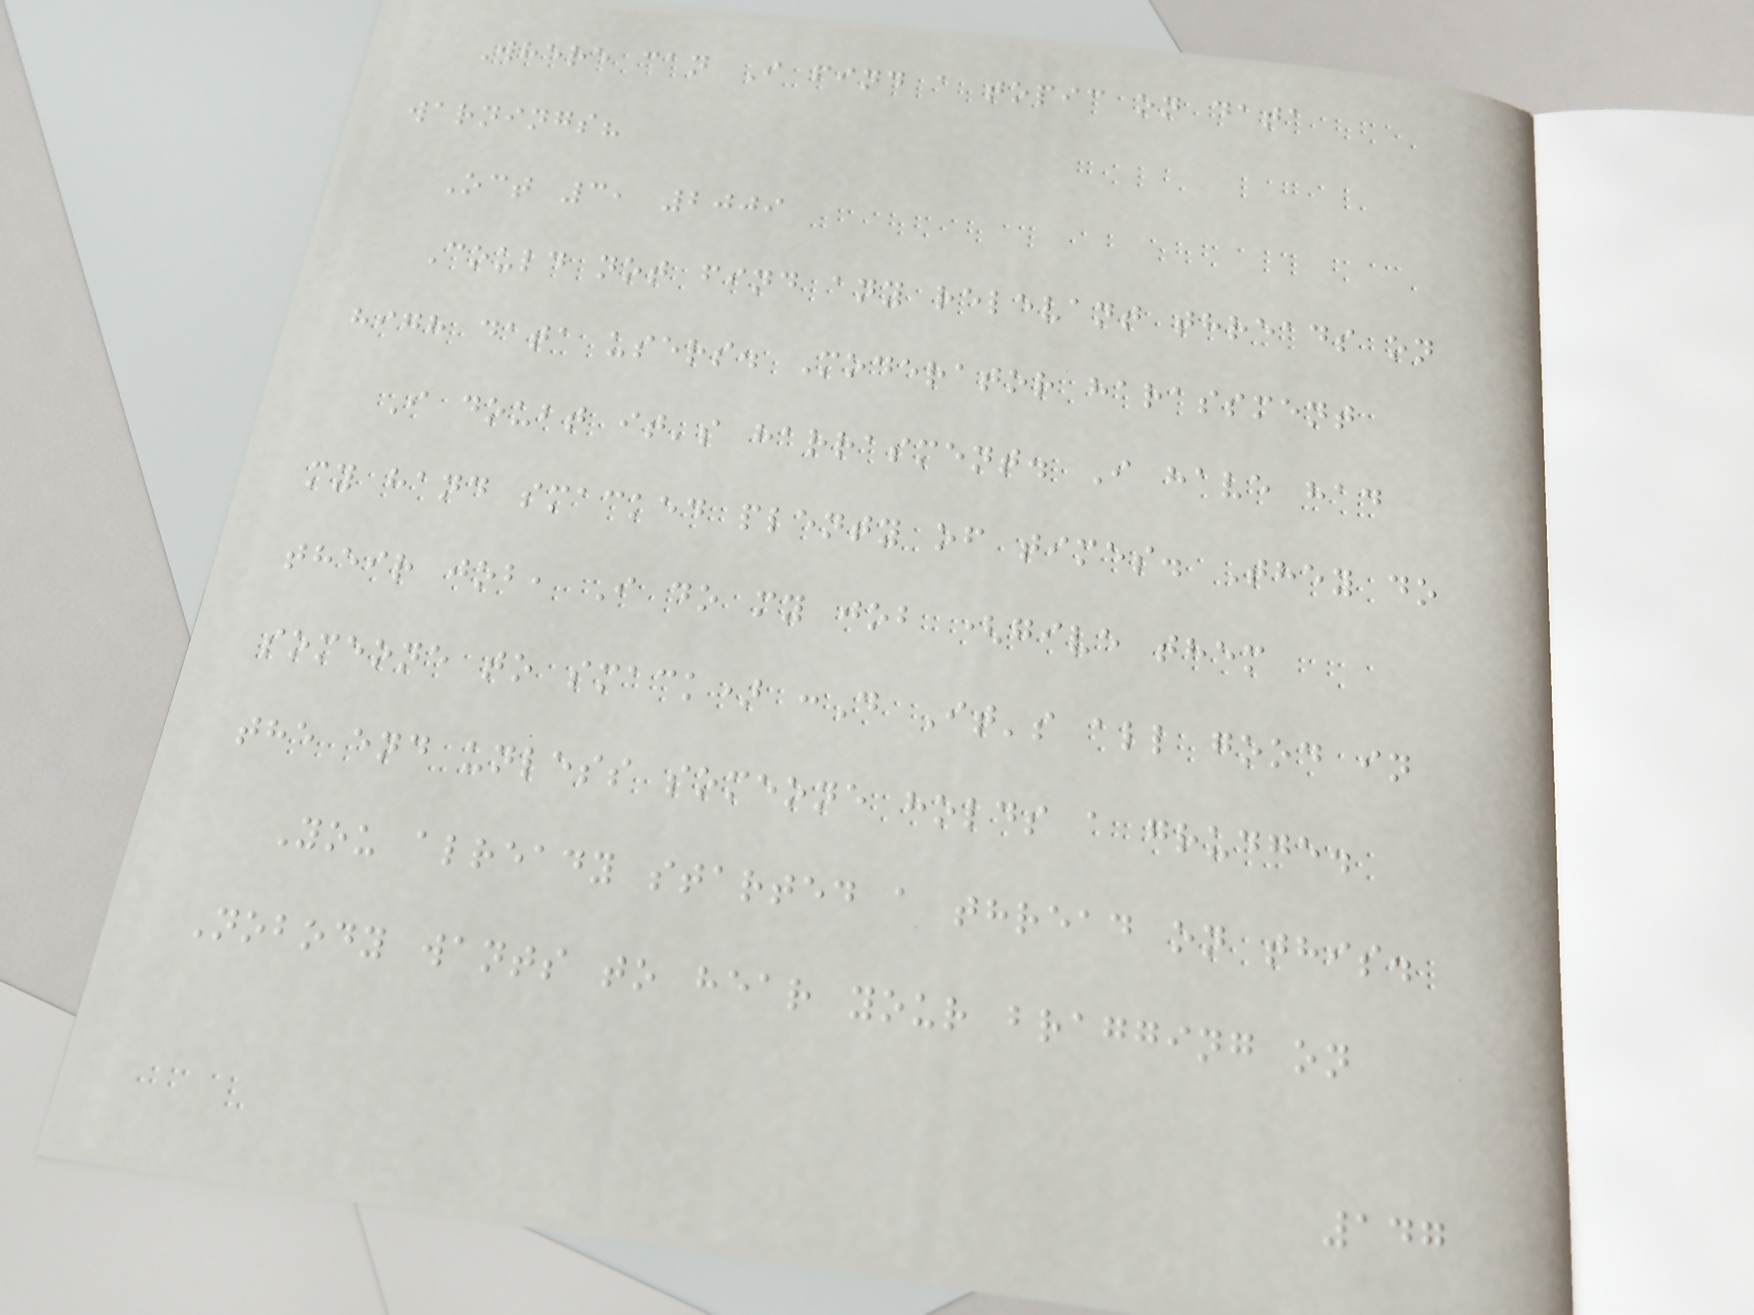Where can I find a topic on data
warnings?
Oct 3, 2009
Could not find any relevant threads on
high data users. Moderator harassment
I doubt it's harrasment. I have had
my hand smacked plenty of times. They do
their job, I do my job (give them
someone to smack) :D It's all good in
the end unless someone holds a grudge.
You already started a thread on this.
Nobody wants to hear your bragging on
147
